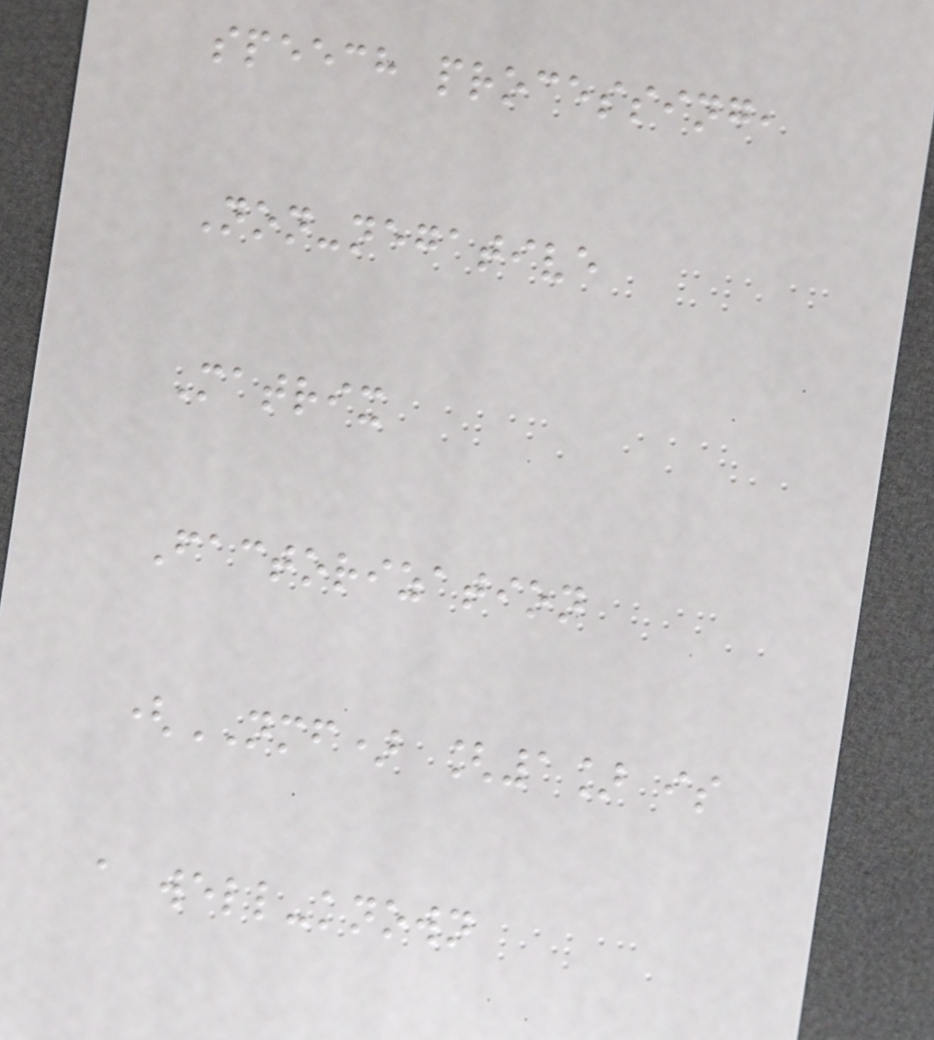speech processing,
Non-negative
Matrix
Factorization
(NMF) [1] is
a well-known
